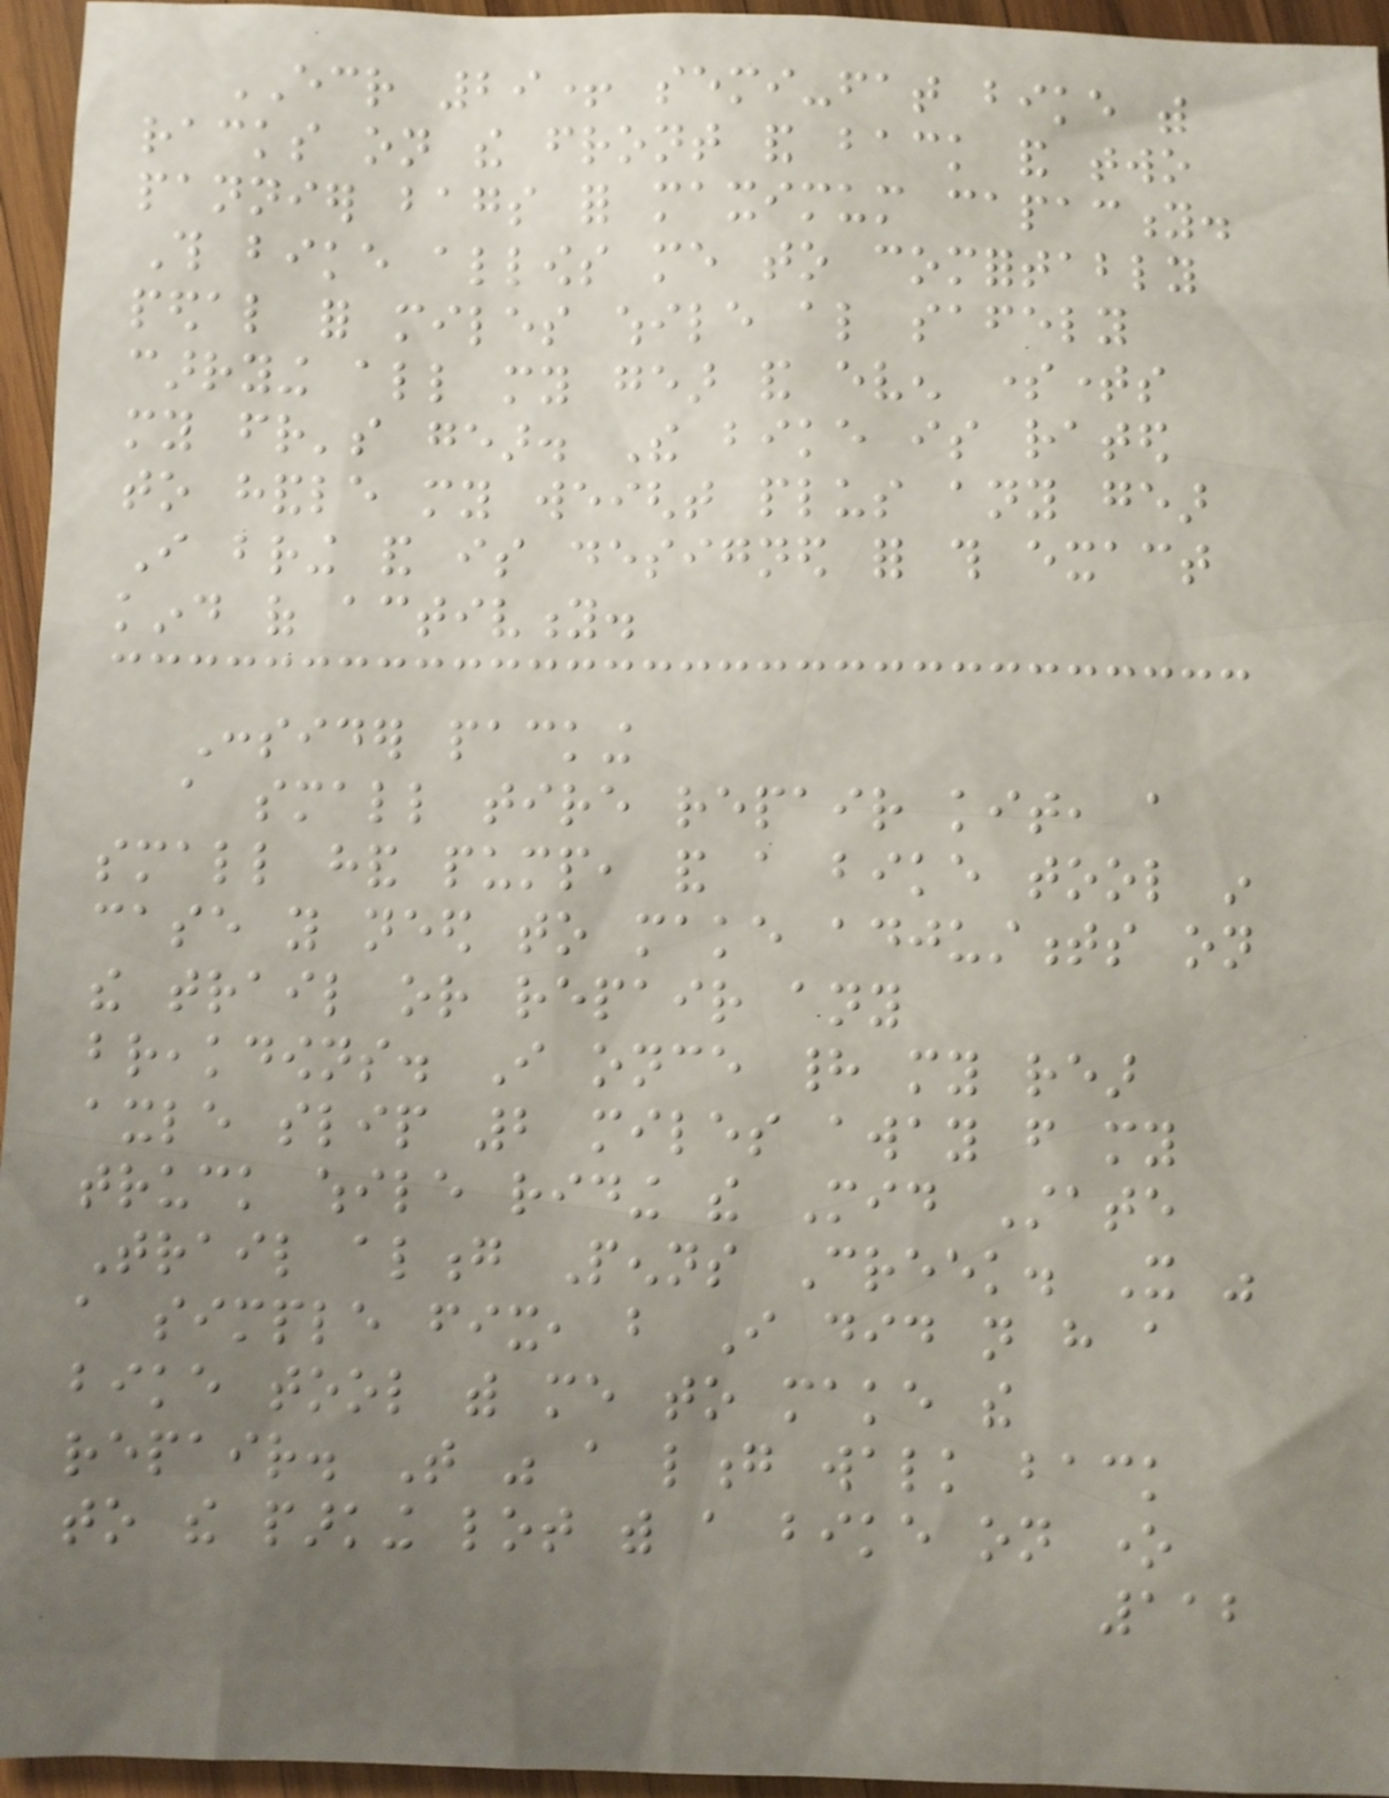ECR 29+ semi-fat bike with
racks on the front and back and two
pannier bags for maximum capacity.
This bike allows me to comfortably
pedal for miles while also safely
carrying all my gear and even sometimes
my friend's gear. The bike is rated
to handle my weight plus any gear
I bring and is designed for this exact
kind of activity.
Consider packing
a small tire repair kit, a
small hand pump, and a bike tool in
case you need to make adjustments on
the trail or repair any
breakdowns. I once had my rear
axle slip 2 miles away from my
truck while riding the Mid State
Trail along Penns Creek. It was
a simple fix, but I did not have a
bike tool with me to make the
repair. That was a long walk back
to the parking lot with a bike on one
112
